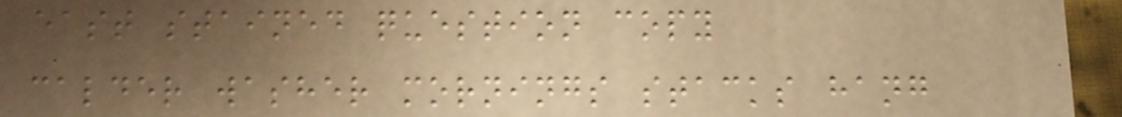east stained question copy
calder washer mornings stacks hang
